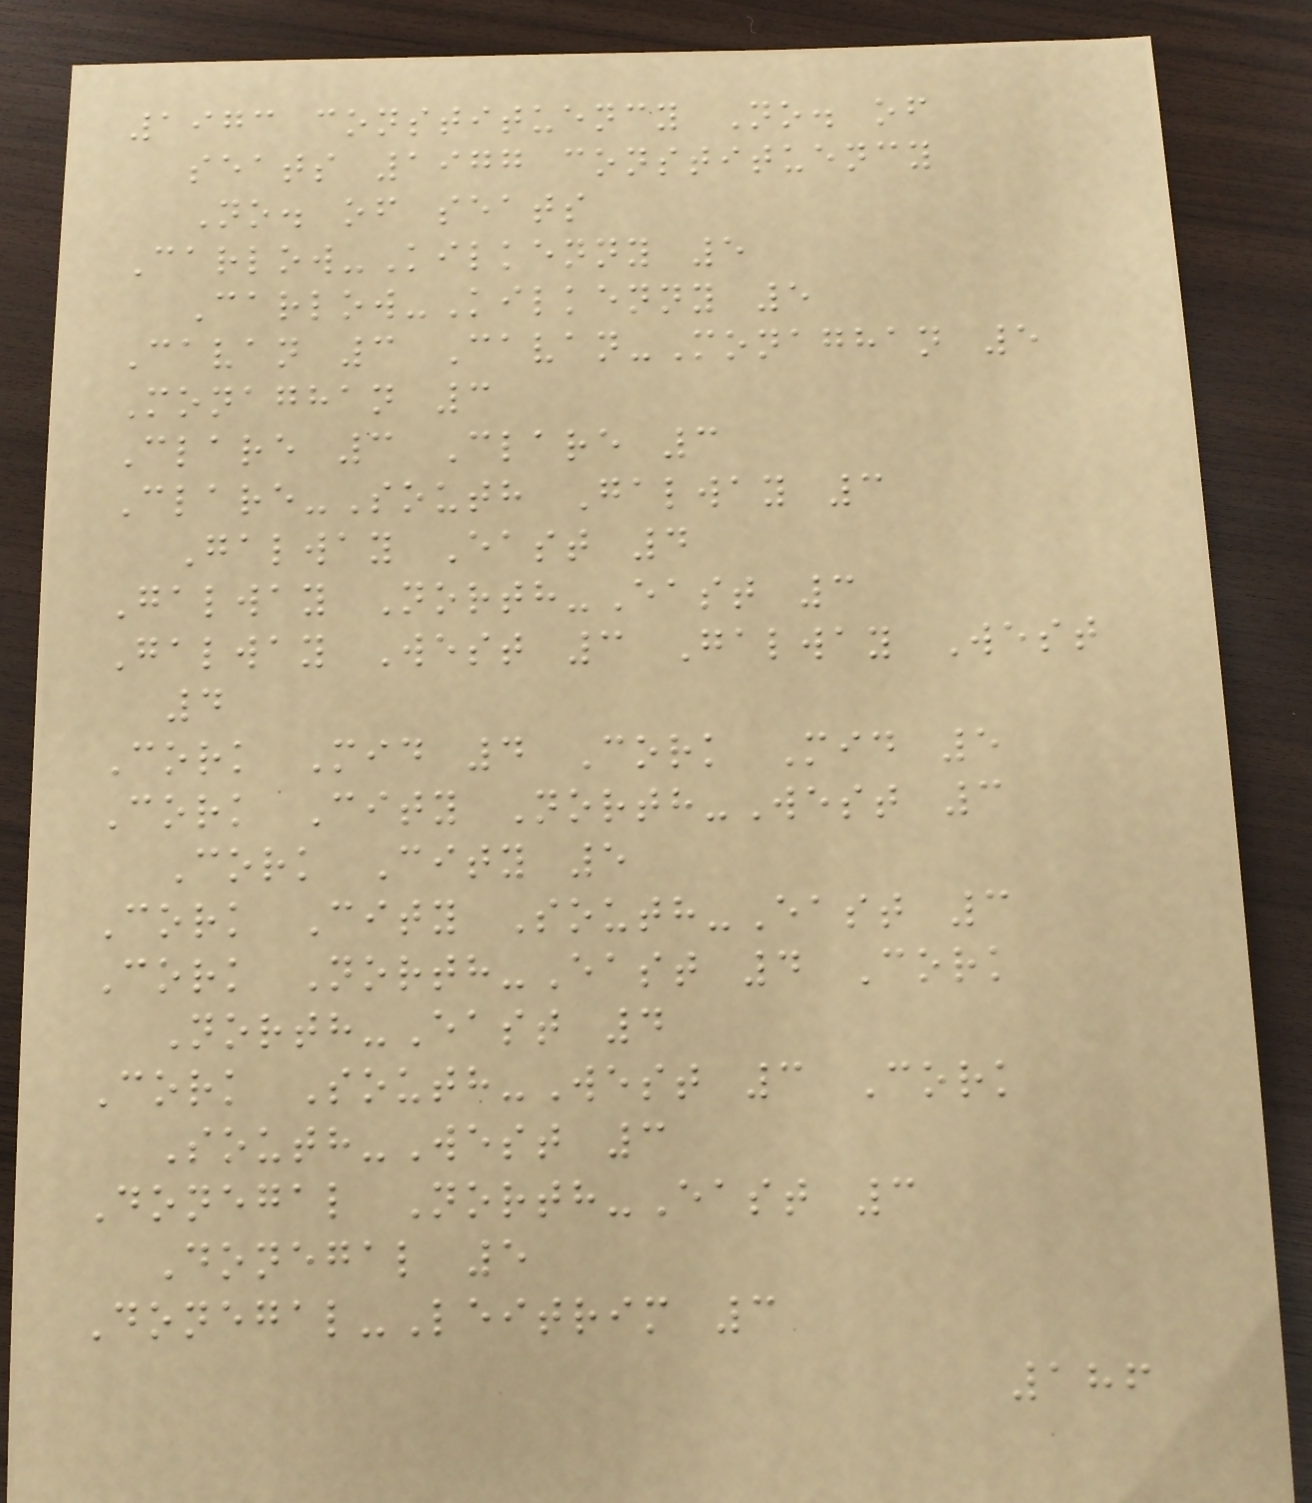1973 constituency No. of
seats 1977 constituency
No. of seats
Carlow-Kilkenny 5
Carlow-Kilkenny 5
Cavan 3 Cavan-Monaghan 5
Monaghan 3
Clare 3 Clare 3
Clare-South Galway 3
Galway East 4
Galway North-East 3
Galway West 3 Galway West
4
Cork Mid 4 Cork Mid 5
Cork City North-West 3
Cork City 5
Cork City South-East 3
Cork North-East 4 Cork
North-East 4
Cork South-West 3 Cork
South-West 3
Donegal North-East 3
Donegal 5
Donegal-Leitrim 3
186
